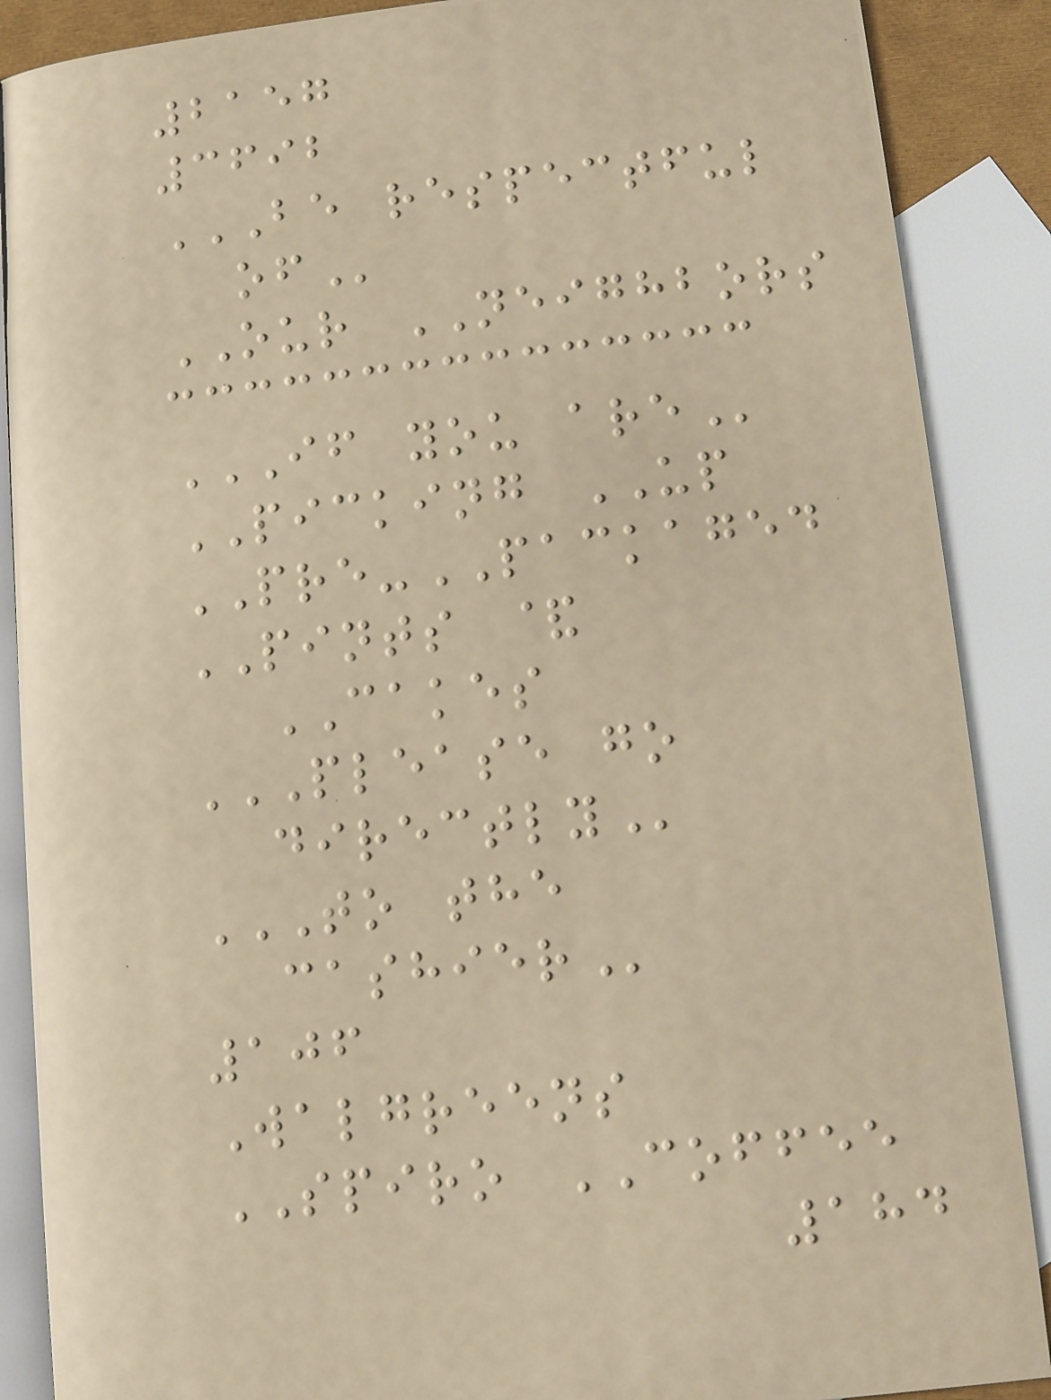2157
3692
BE RESPECTFUL
OF
OUR NEIGHBORS
IF YOU ARE
PICKING UP
PRE-PACKAGED
PINTS &
CAKES
PLEASE GO
DIRECTLY
TO THE
CASHIER
106
Walgreens
SPIRO COFFEE
184
